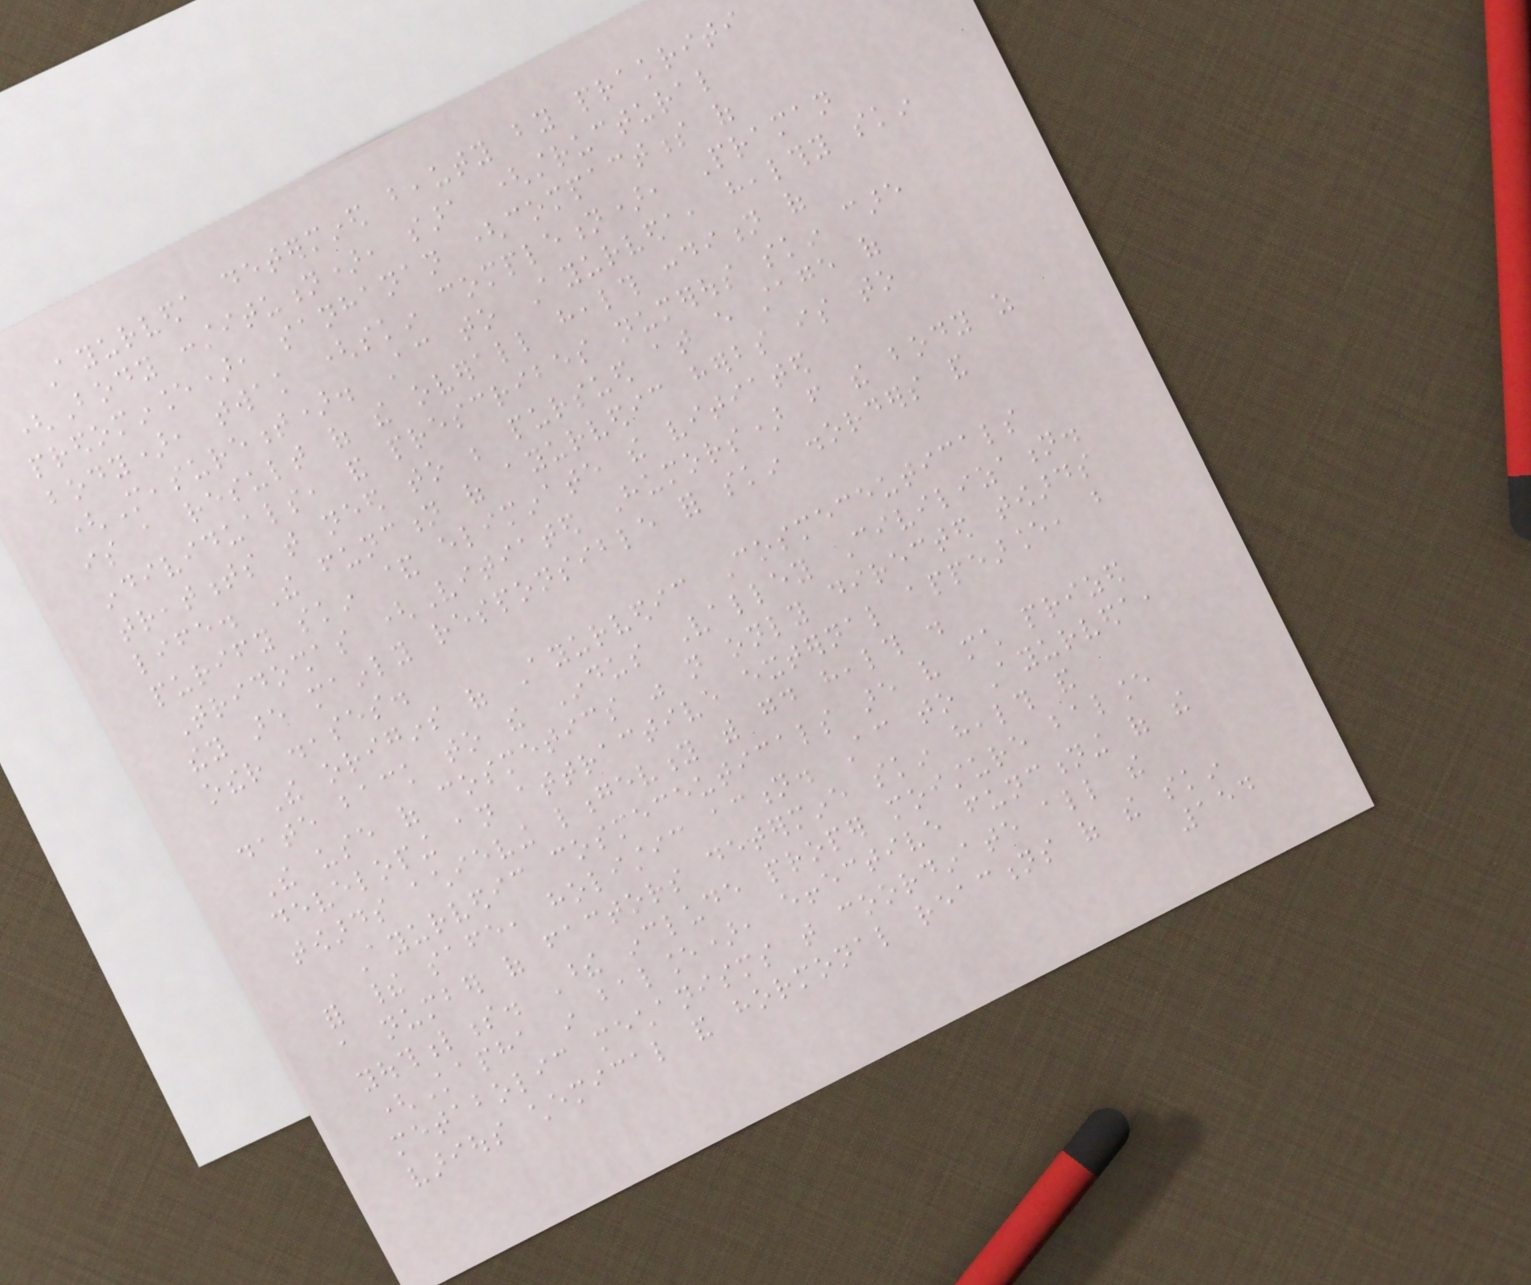Ayurveda determined beauty by prakriti
(Body constitution), sara (structural
predominance), sanhanan (compactness of
body), twak (skin completion), Praman
(Measurement). According to Ayurveda, healthy skin
is a result of the overall health condition of
individuals, and prescribes numerous skin care
treatments that need to be pursued at every stage of
life. The function of ayurvedic herbs is to
purify skin & eliminate the vitiated
Tridoshas (Vitiated Humors) from the body as
they are mainly responsible for skin disorders and
other diseases.
The origins of Ayurvedic Cosmeceuticals
date back to the Indus Valley Civilization.
The use of cosmetics was not only directed towards
developing an attractive external appearance, but
towards achieving longevity with good health .
Ayurvedic cosmeceuticals are very much prized
for their safe, holistic action. According to Ayurveda,
a number of factors determine skin health and
youthfulness. These include proper moisture balance
(Kapha in balance), effective functioning of the
metabolic mechanisms that coordinate all the
various chemical and hormonal reactions of the skin
154
